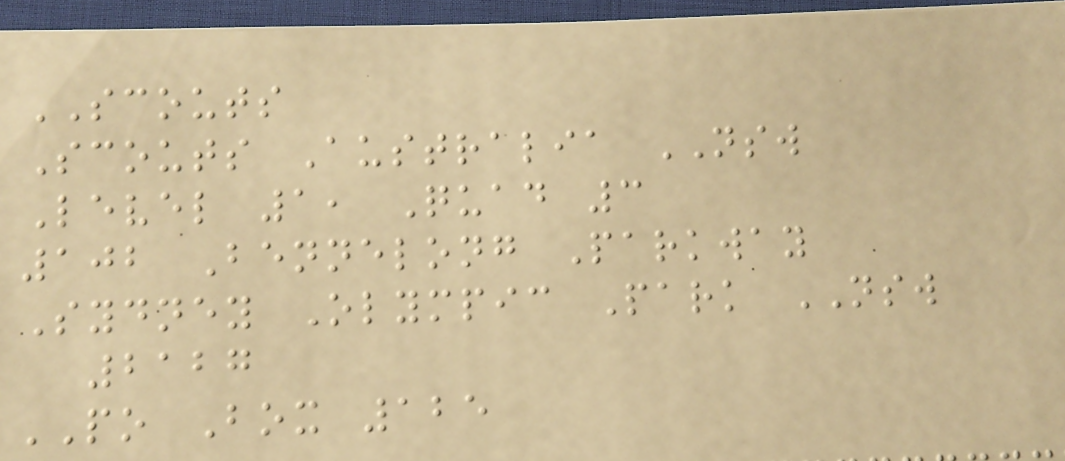SCOUTS
Scouts Australia NSW
Level 1, Quad 3
102 Bennelong Parkway
Sydney Olympic Park NSW
2127
PO Box 125
